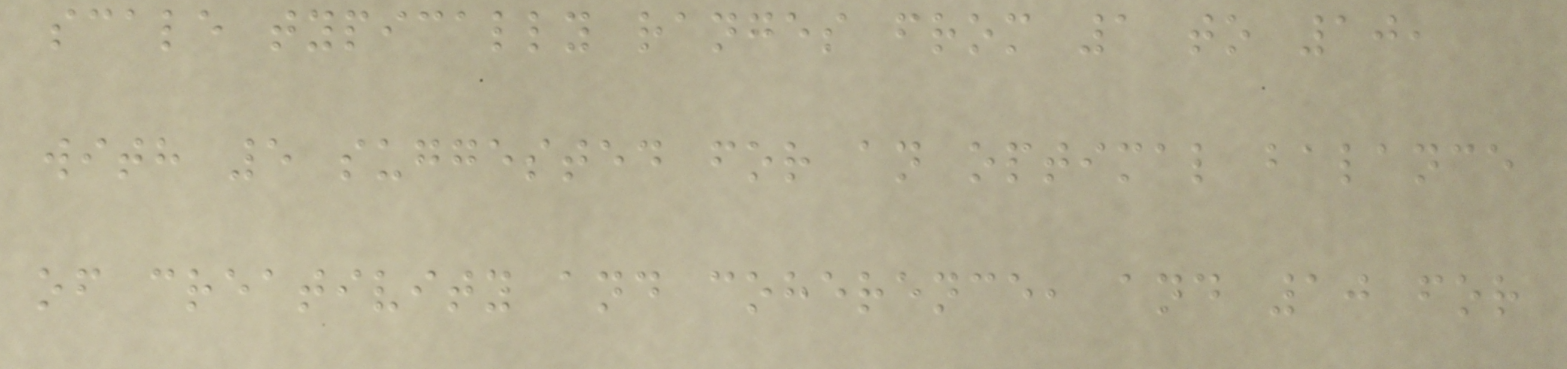scale typically ranges from 1 to 10,
with 5 suggested for an optimal balance
of creativity and coherence, and 10 for
